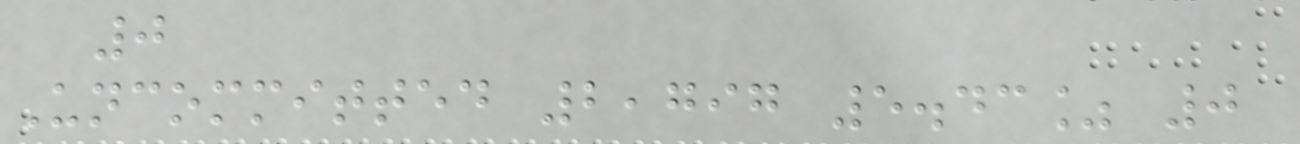0
Uncommitted 2,797 5.43% 0
